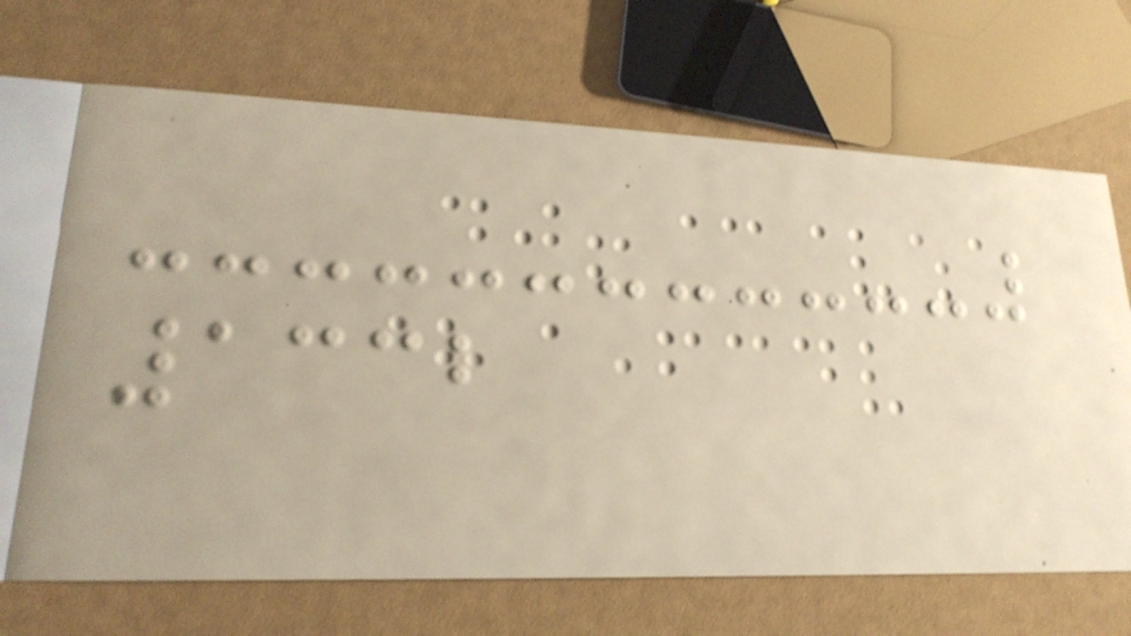1332
